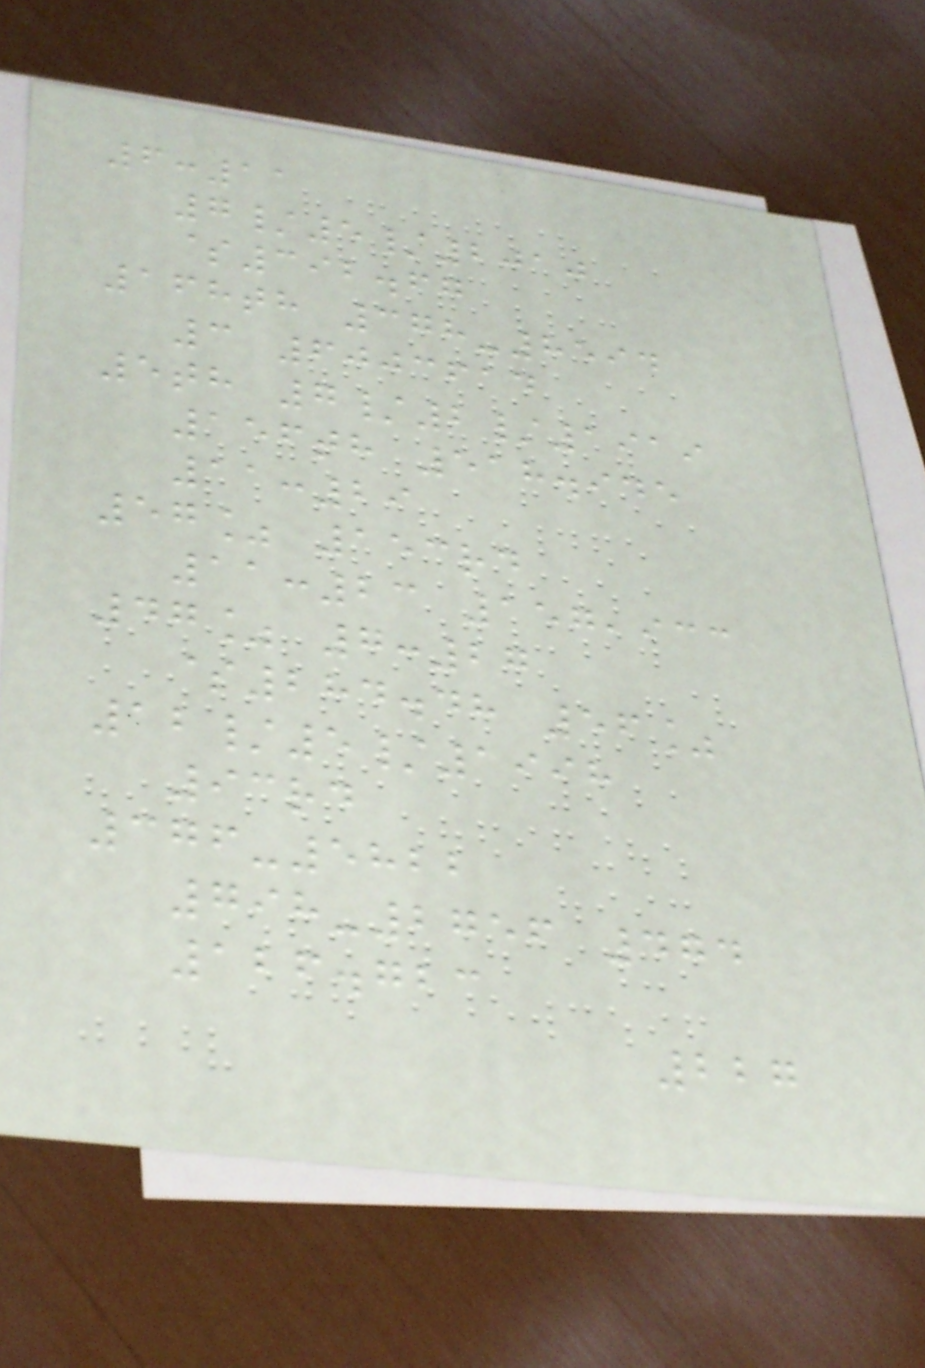6:11
7/5/2010
$392.67
168th 378-8594
3 6003614
5th 7/2/1919
156th 518.945
11:29
57% 153rd
11:23 157,933
47% 7:27
$284.48 56%
12/5/1998
93rd
376-5822
798-2756 474
126.723
227
